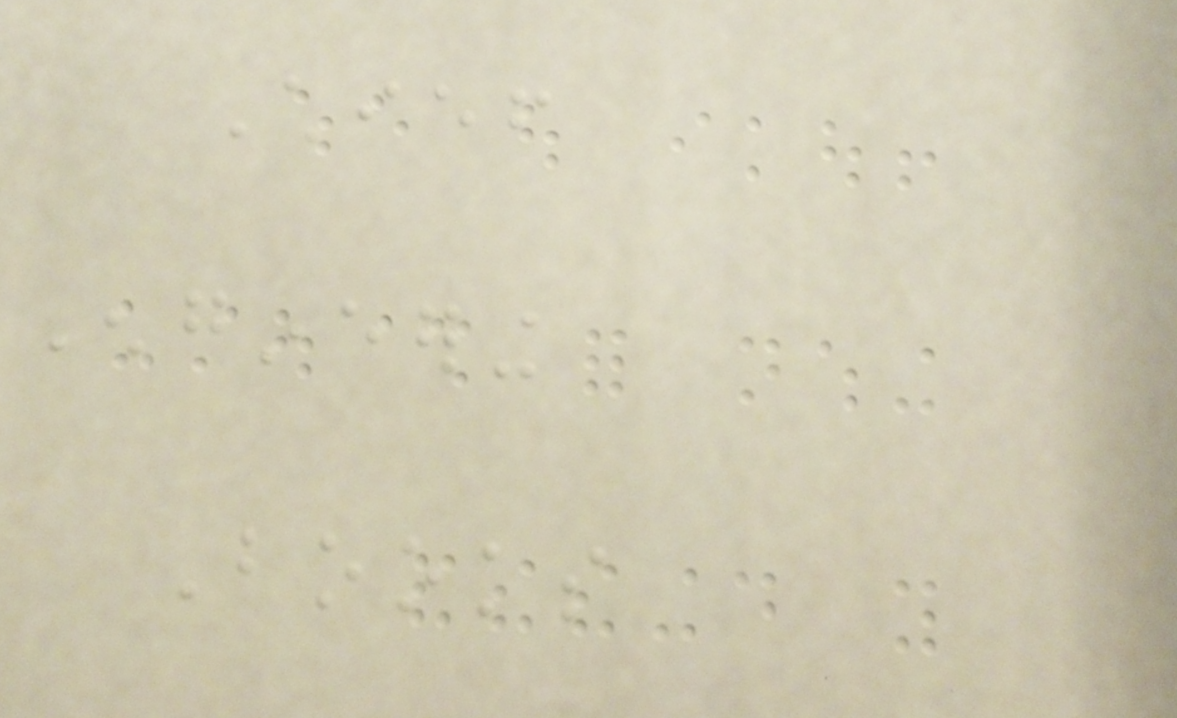Chief
Engineering
Books
